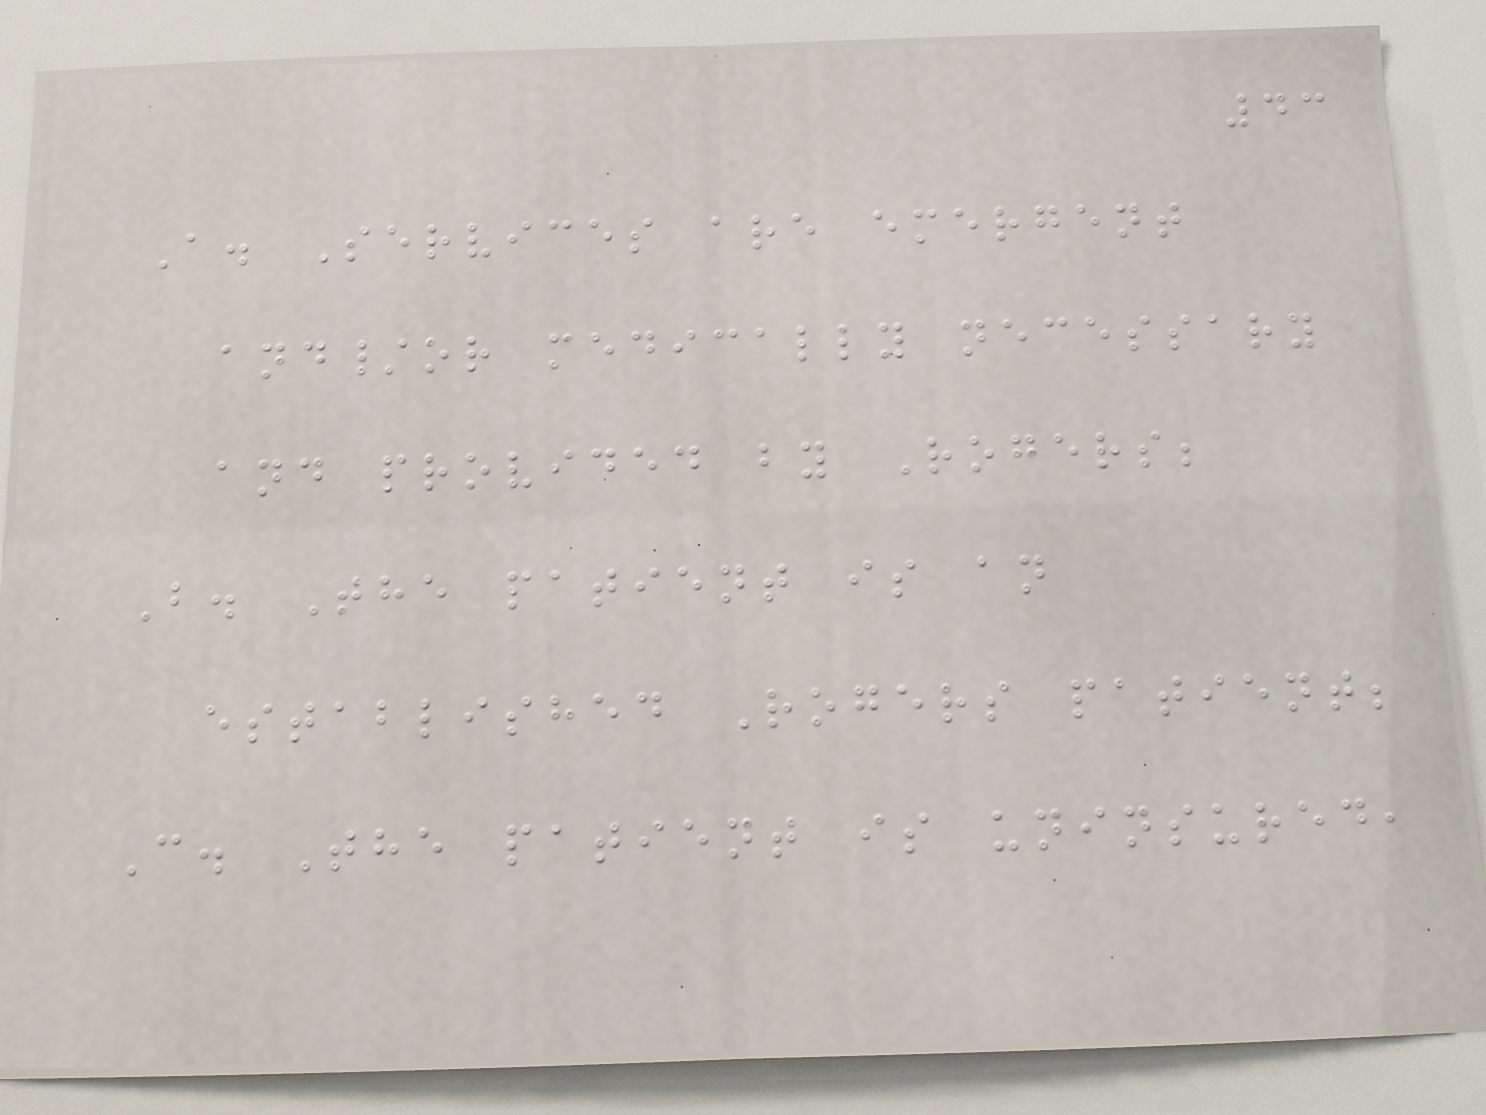43
A. Services are emergent
and/or medically necessary
and provided by Rogers;
B. The patient is an
established Rogers patient;
C. The patient is uninsured,
